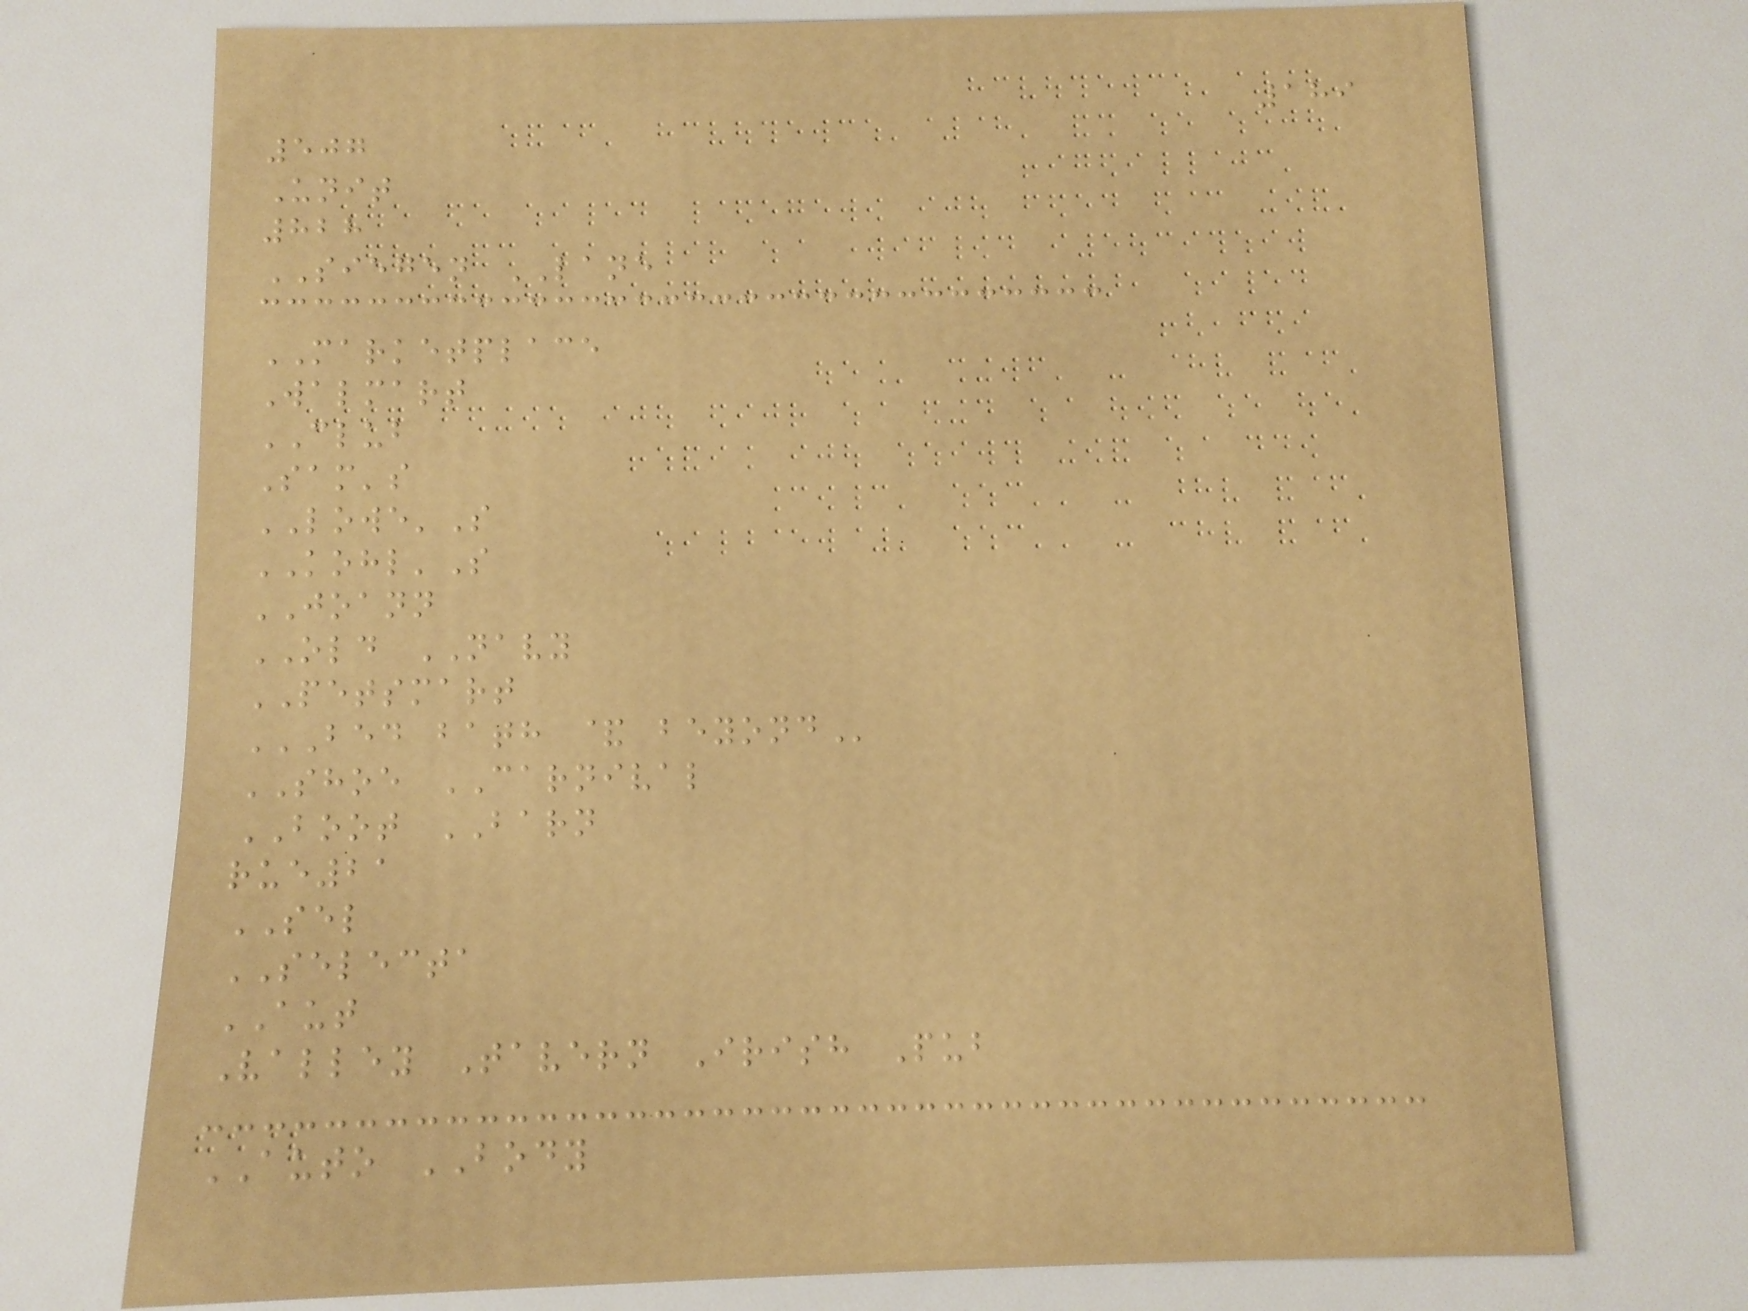189
507
Unit
828
SIEGEN LANE
MARKETPLACE
Walmart
CLUB
Sam's
LOWE'S
KOHL'S
JOANN
OLD NAVY
PETSMART
BED BATH & BEYOND
SHOE CARNIVAL
BOOT BARN
rue21
SEL
SELECTA
AUT
Valley Tavern Irish Pub
AUTO BODY
